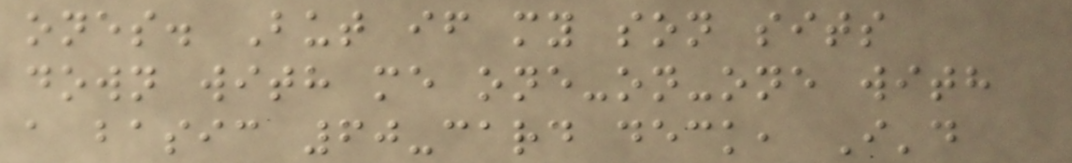ones. But if my son sits
down with me one-on-one with
a basic 60-card deck, I'd
